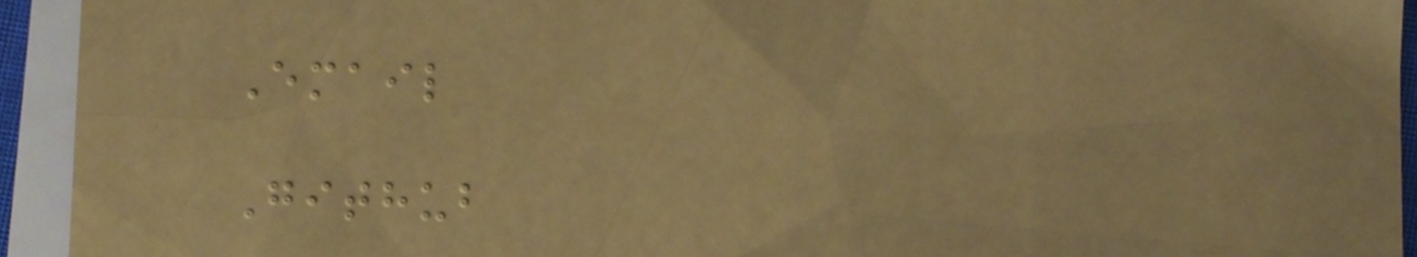Email
Github
